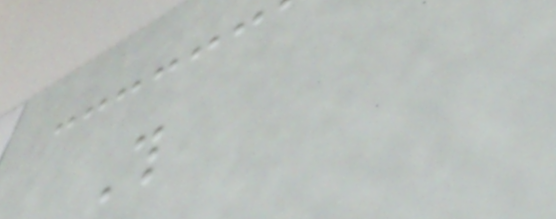This
